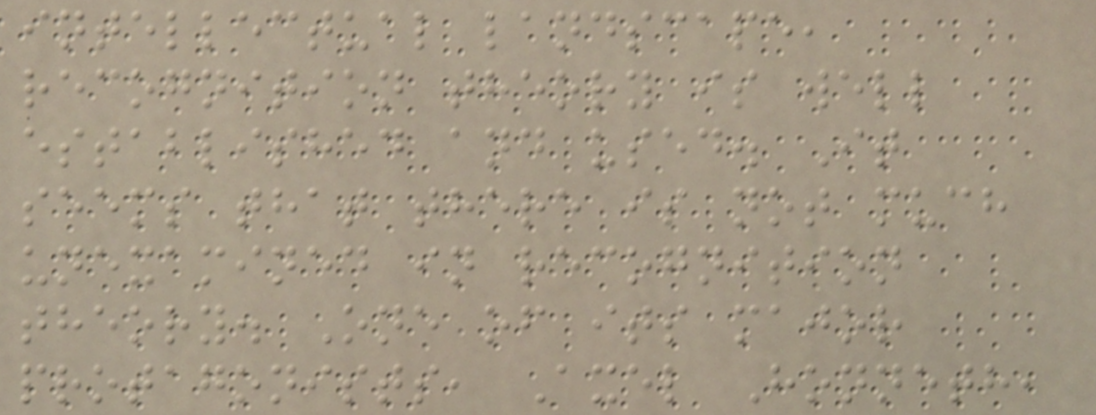intellectual landscape,
recognition theory is well
established and used. It
seems that there is not much
unexamined in recognition
theory. One of its major
protagonists, Axel Honneth,
